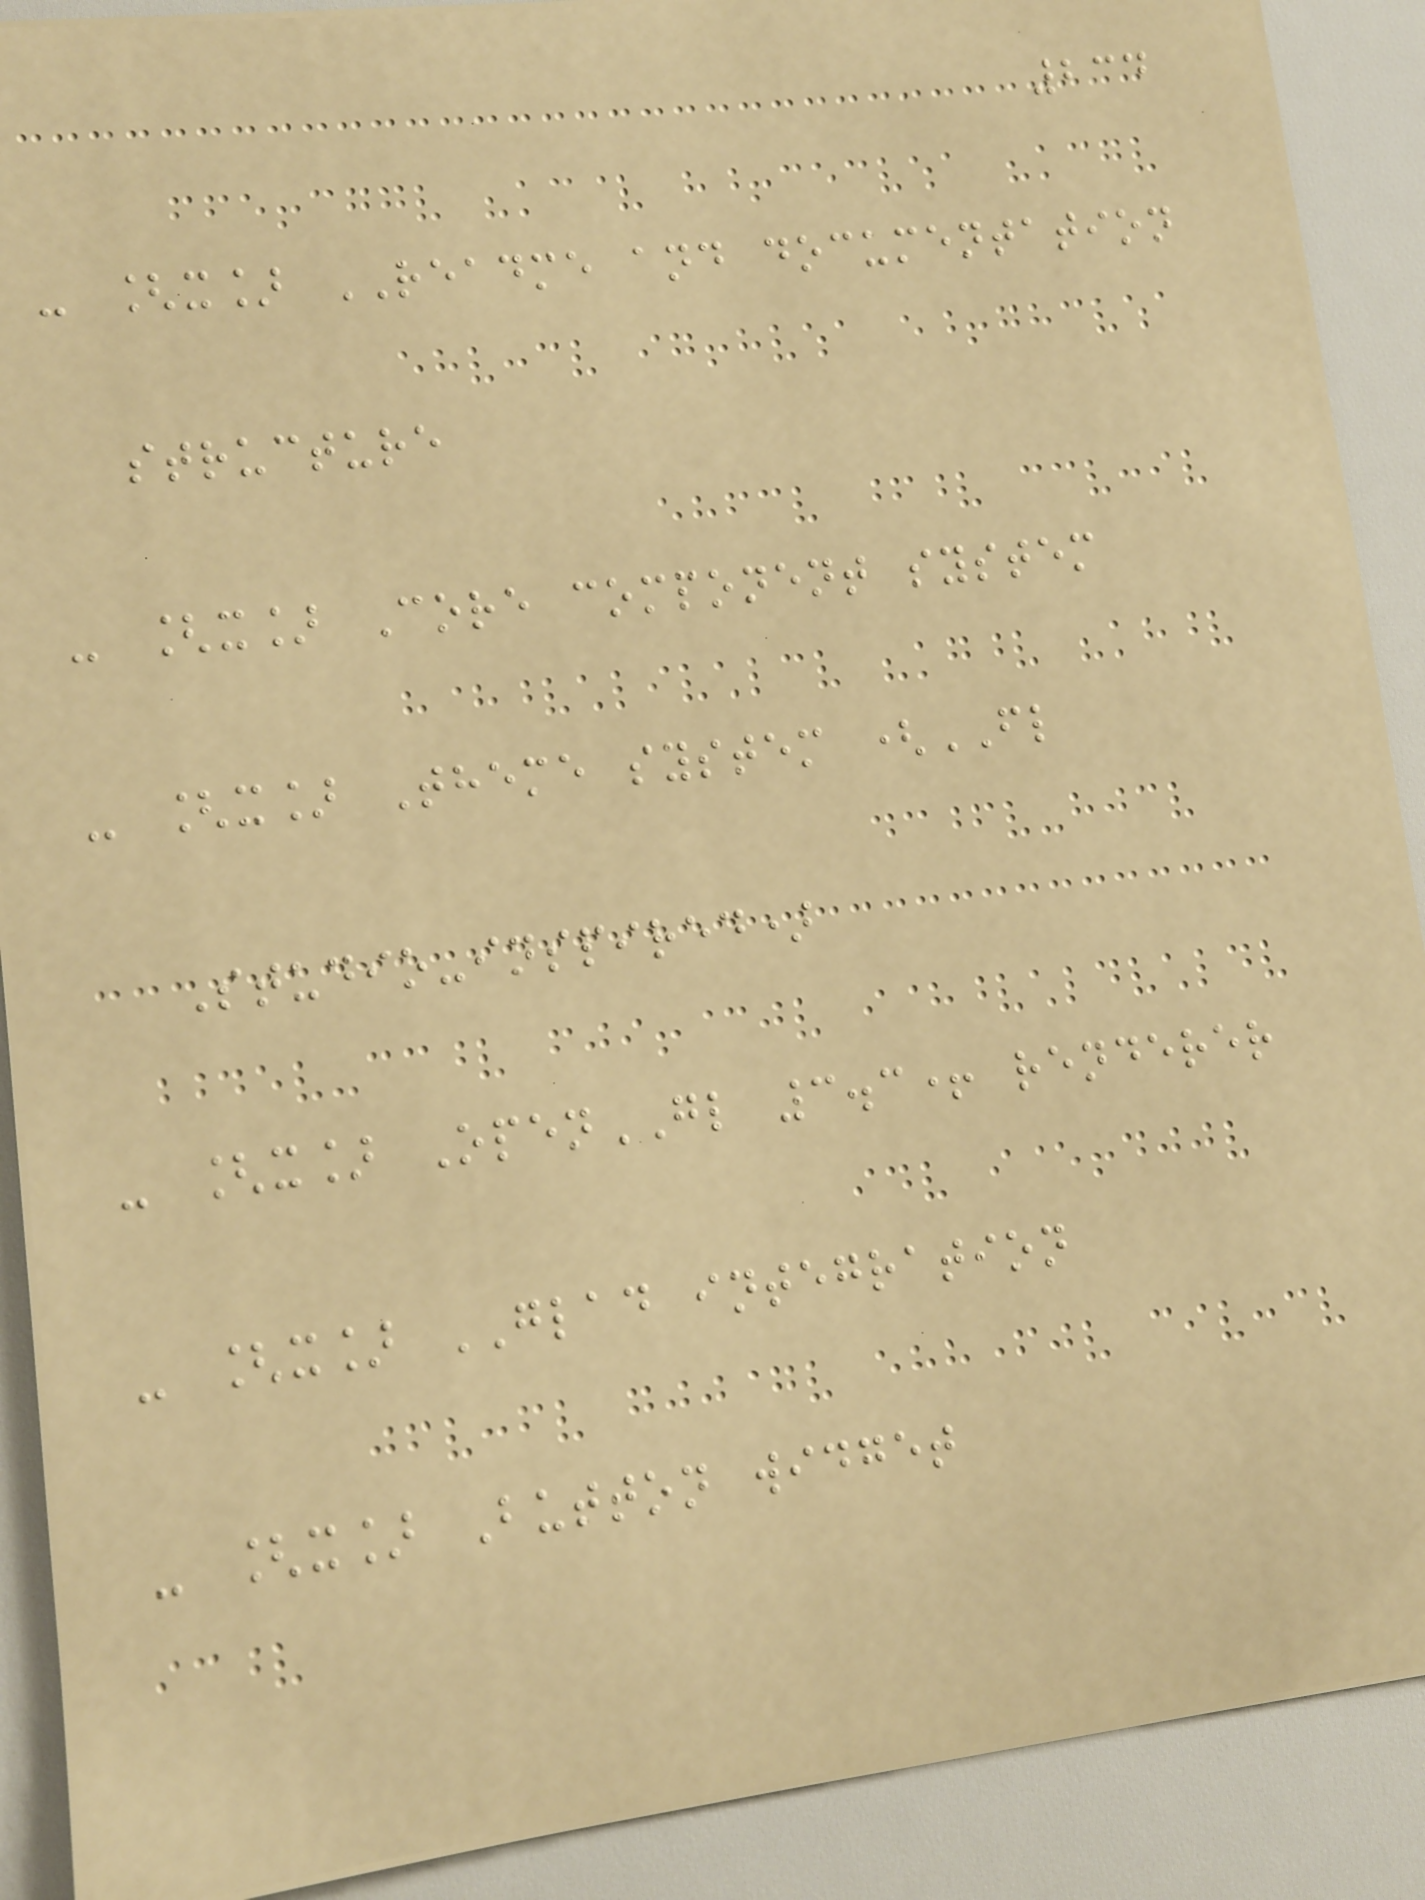234
- [x] README and documentation
structure
- [x] Core component system
- [x] Theme system (FL
Studio-inspired)
- [x] OpenGL 3.3+ renderer
- [x] GLAD integration
- [x] Button widget
